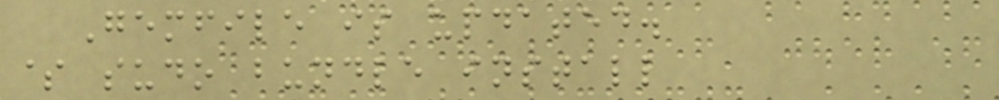Gemfile is updated.
$ sudo bundle install
